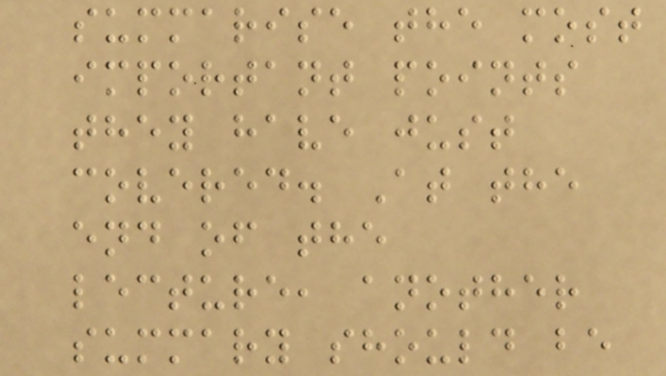summarise the most
important points
they have just
covered. At the
end of the
lecture, another
summary should be
